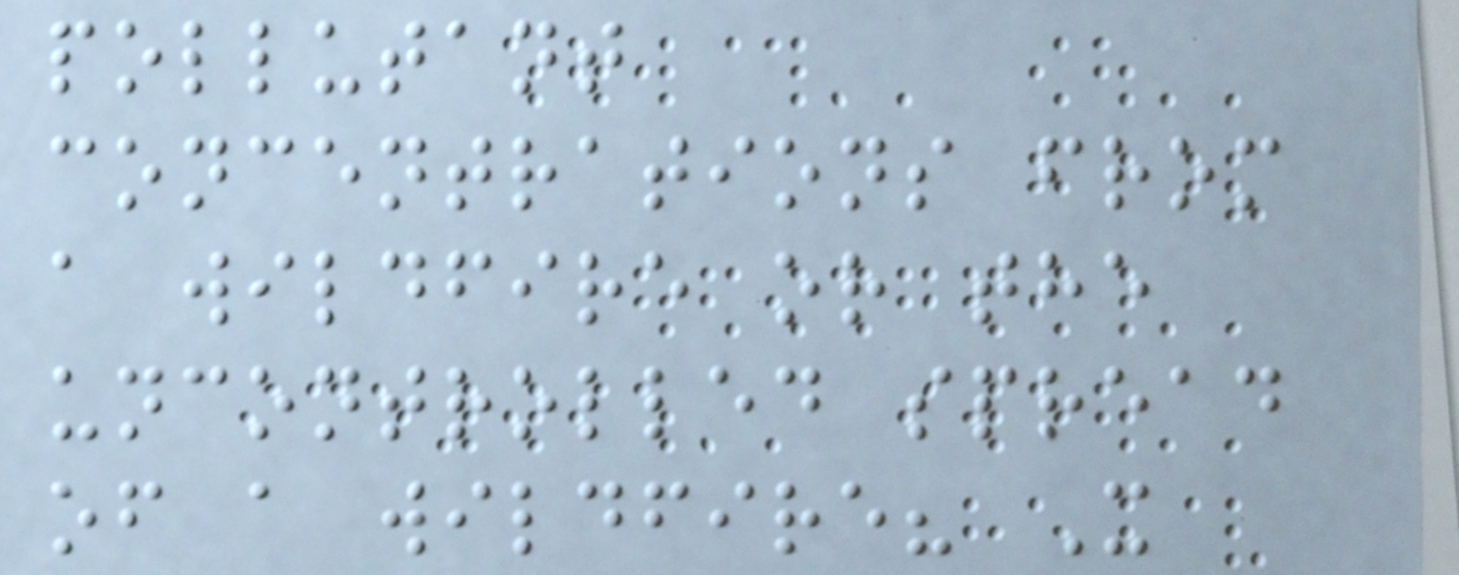pollutant
concentrations from
a wildfire or the
uncontrolled spread
of a wildfire? X
